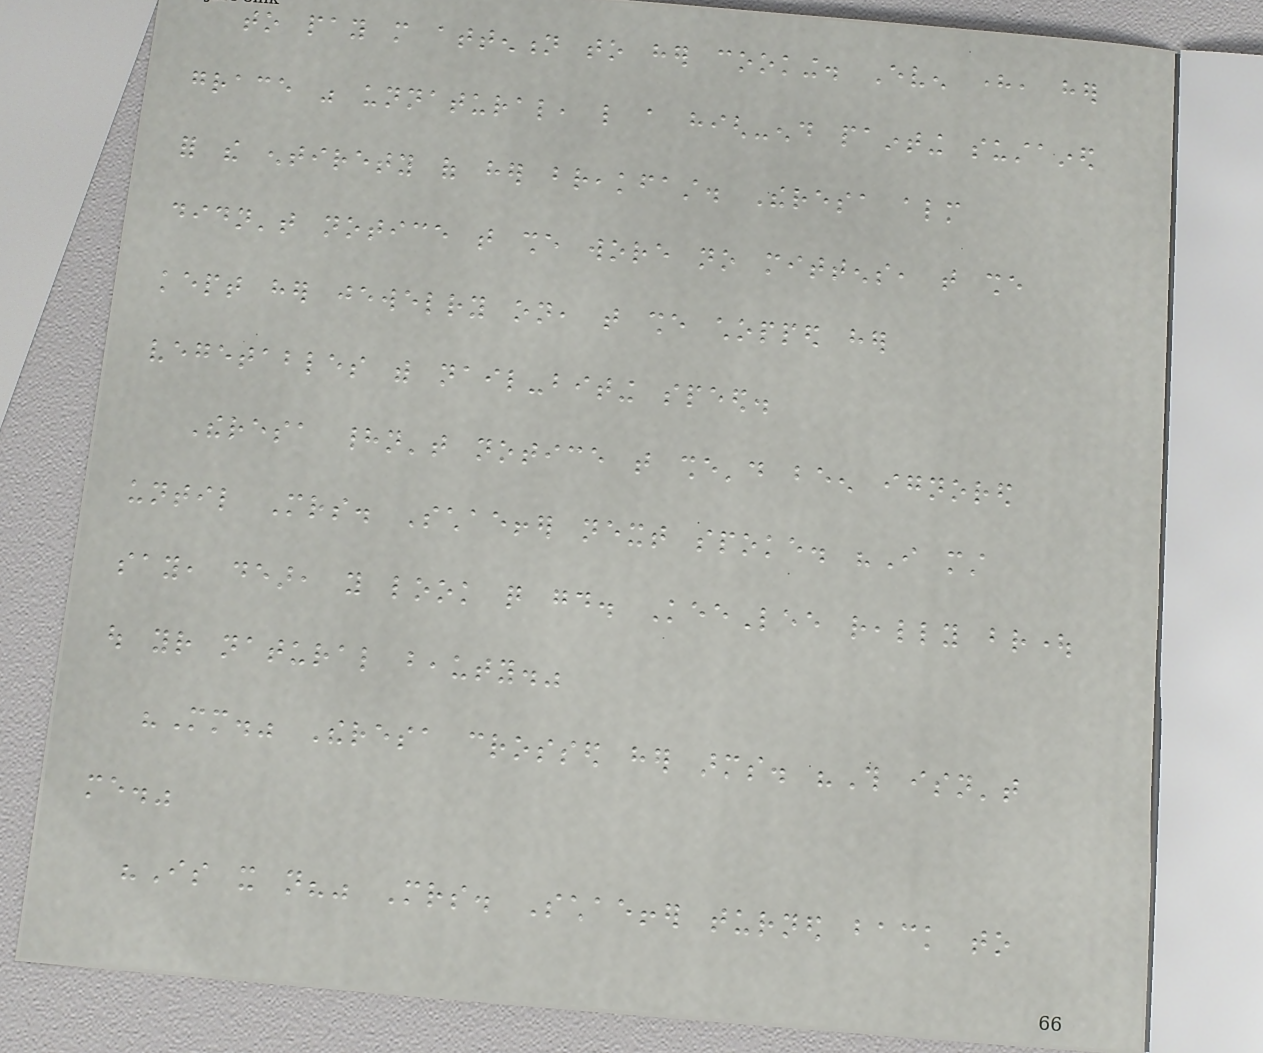to pay more attention to her cooking. Even here, her
grace was unnatural, like a high-end painting sustained
for the entirety of her breakfast. Theresa almost
didn't notice that she wore no mittens, that she
kept her jewelry on, that she chopped her
vegetables with nail-biting speed.
Theresa hadn't notice that she'd been ignored
until Mrs. Schaeffer next spoke. "I must
say, dear, you look quite good. KeeLee really brought
out your natural beauty."
"Mm." Theresa crossed her arms. "This isn't
me."
"Is it not?" Mrs. Schaeffer turned back to
